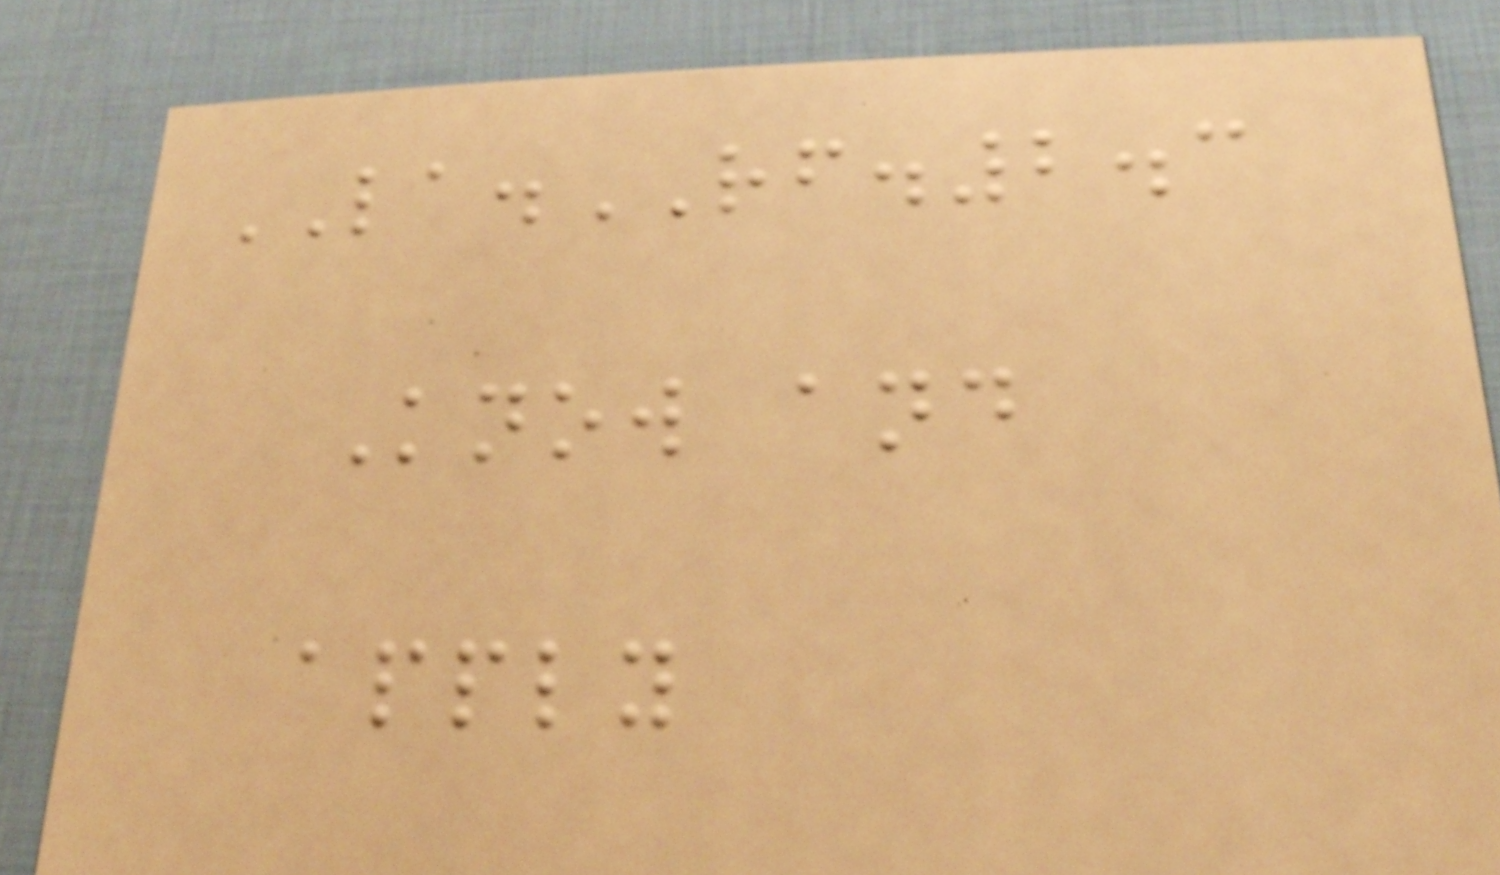LA.RF.2.3
Know and
apply
